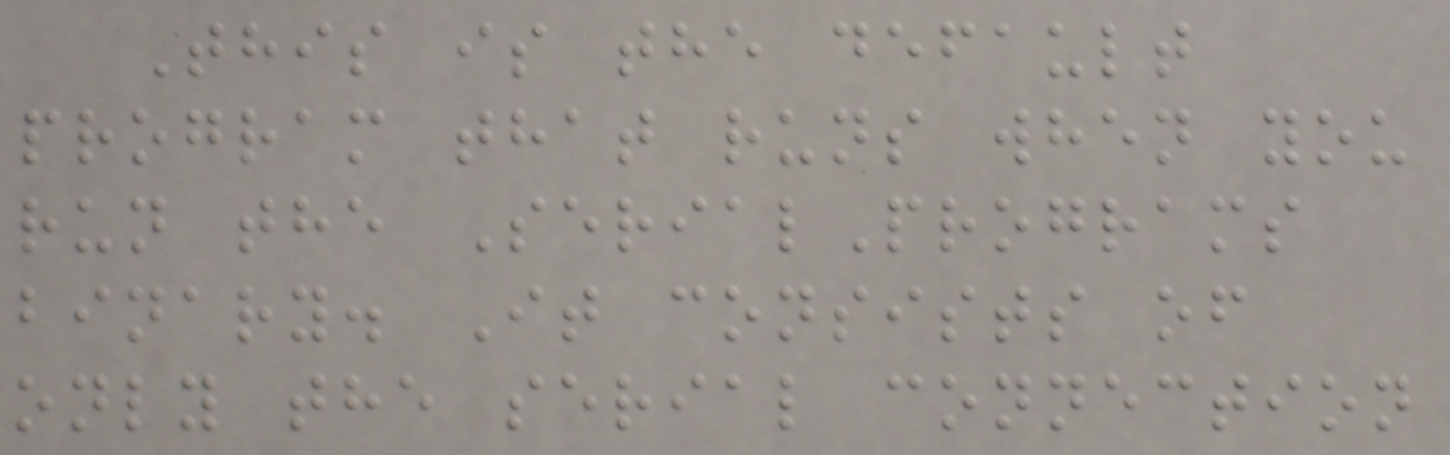This is the default
program that runs when you
run the SerialPrograms
binary. It consists of
only the serial connection
